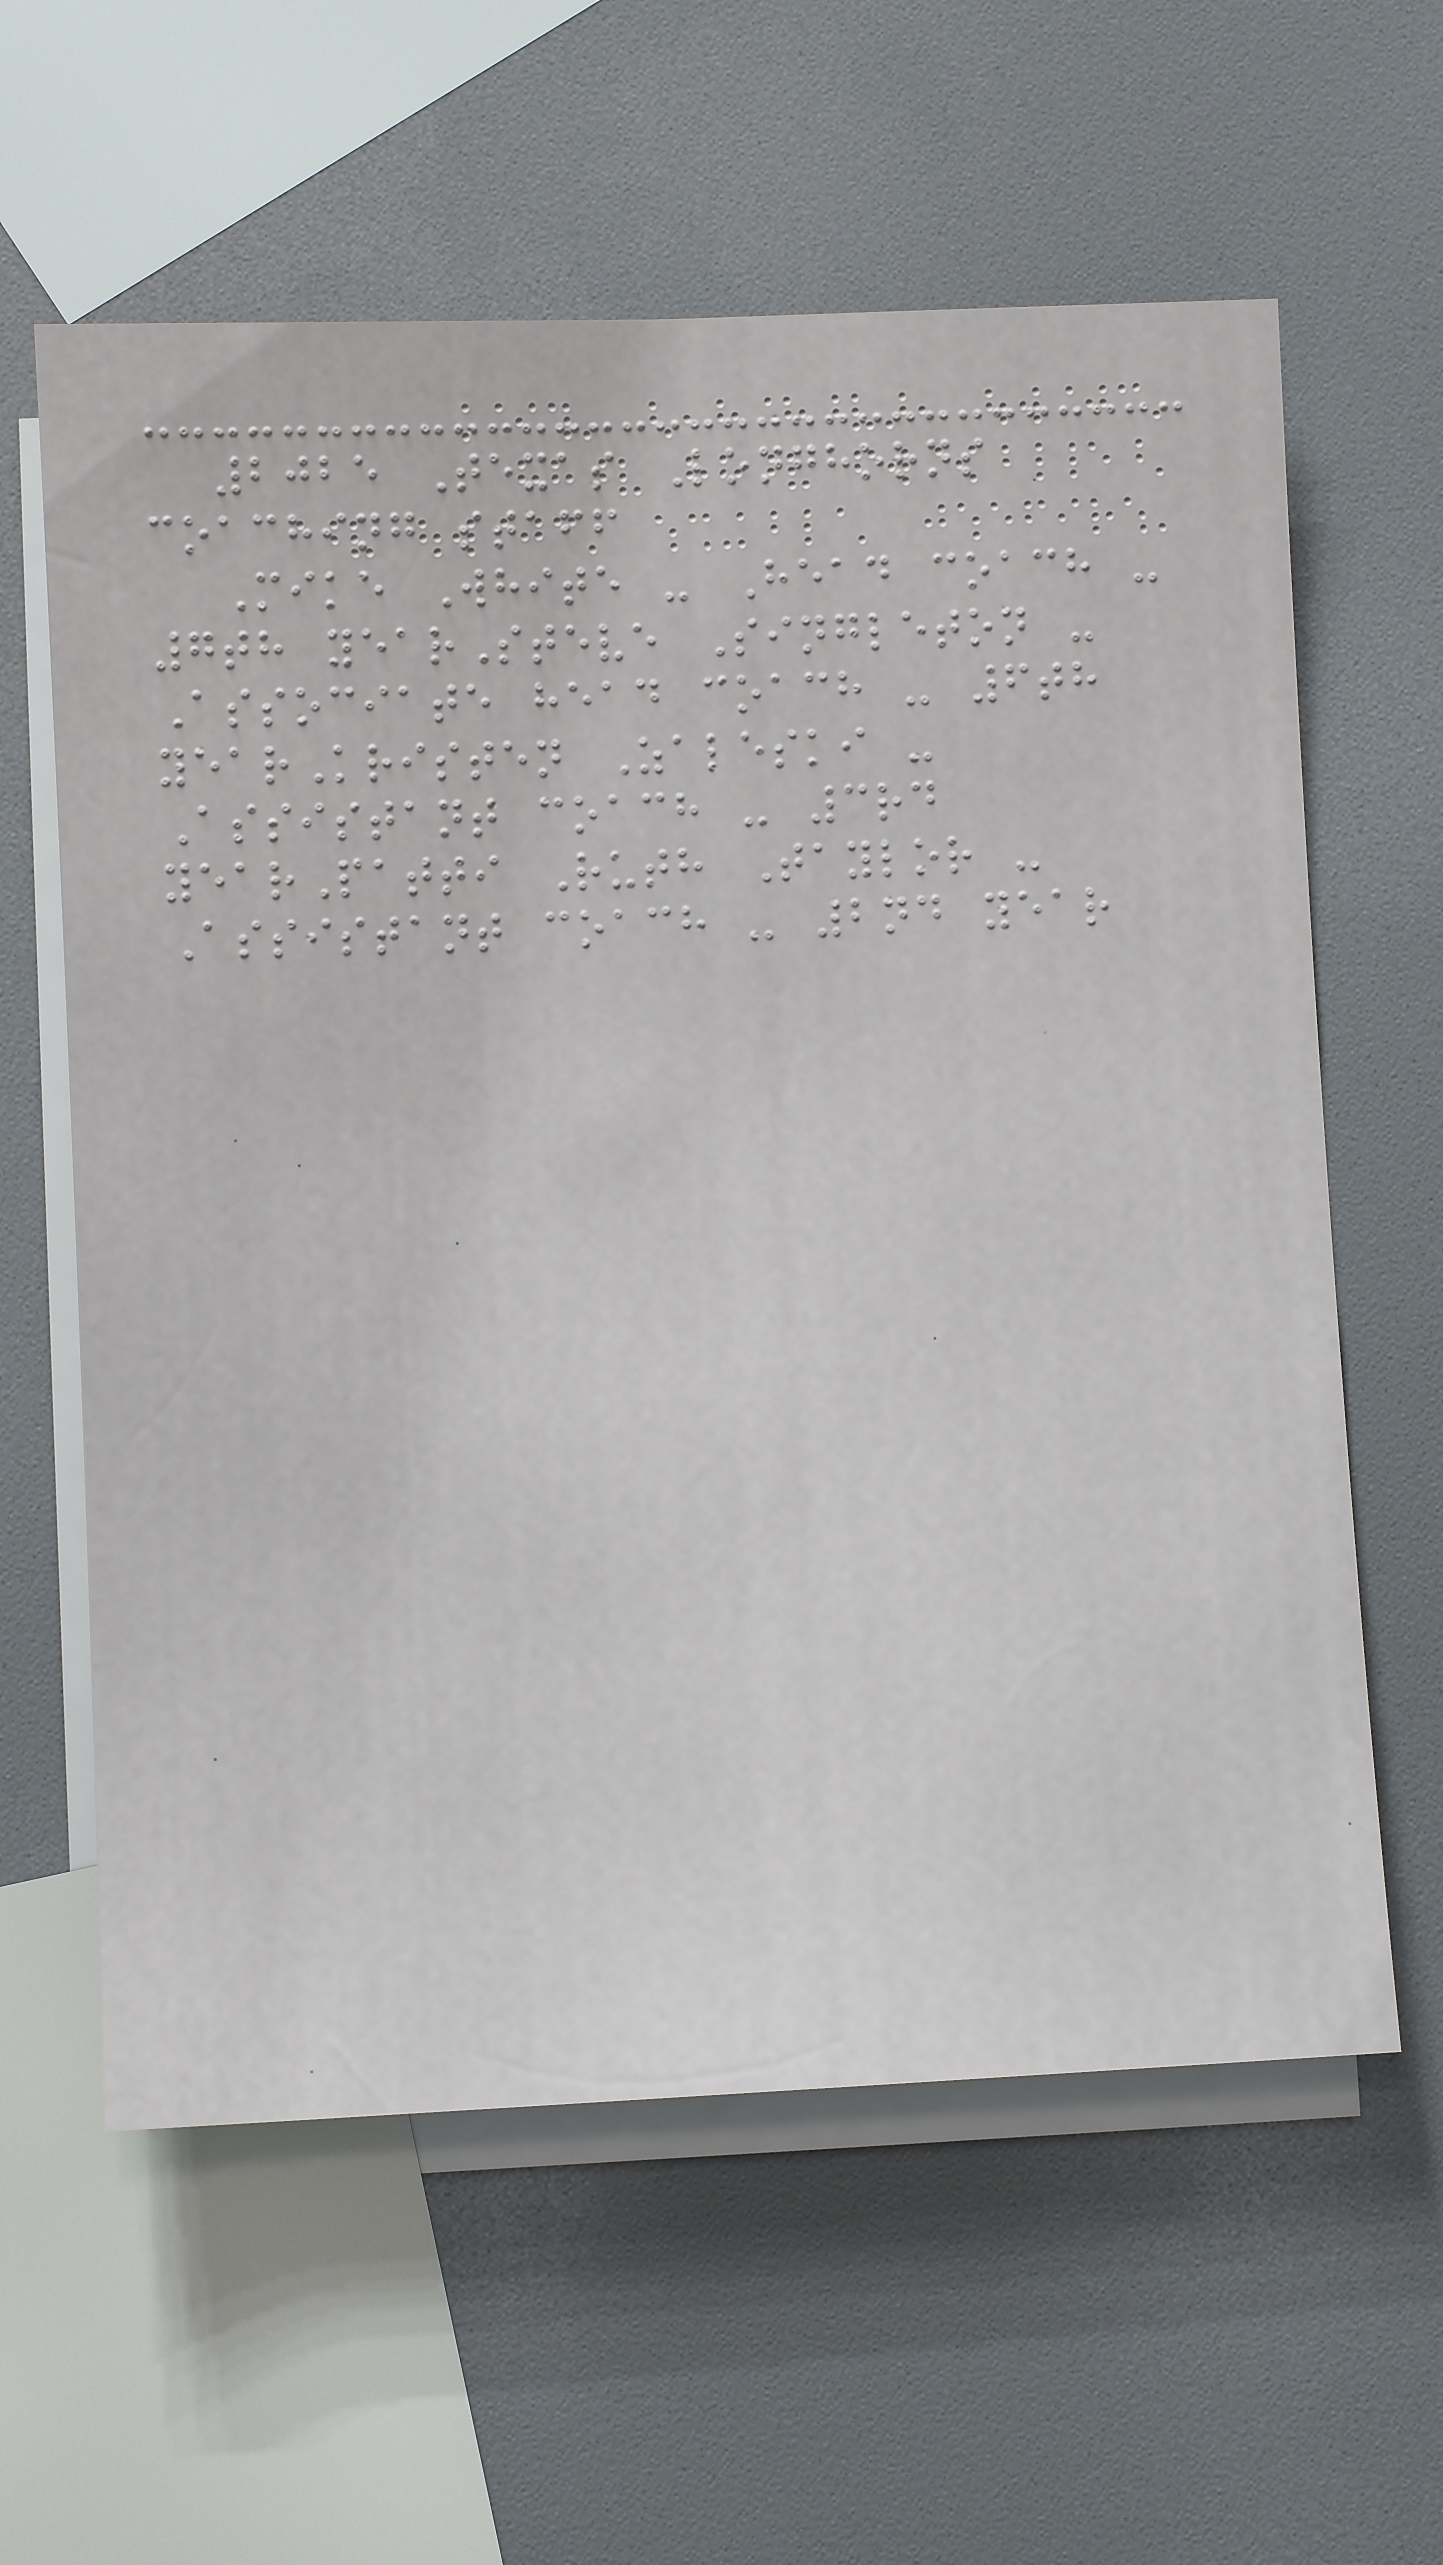2025 Texas Longhorns
coaching staff
Mike White - Head coach -
7th yearSteve Singleton -
Associate head coach - 6th
yearKristen Zaleski -
Assistant coach - 3rd
yearPatti Ruth Taylor -
Assistant coach - 2nd year
